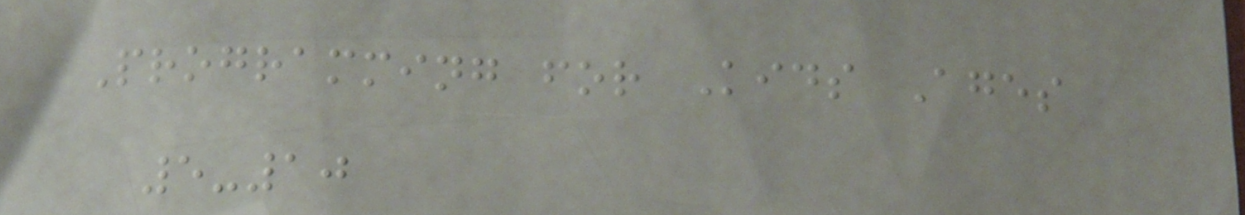Programming for Kids Ages
5-10
